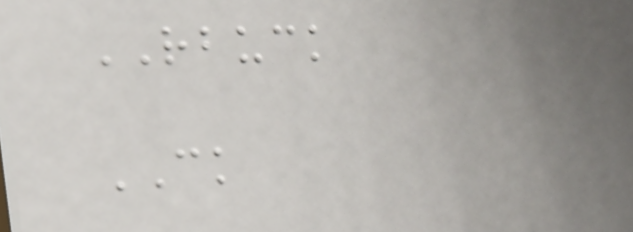RBUCK
CK
